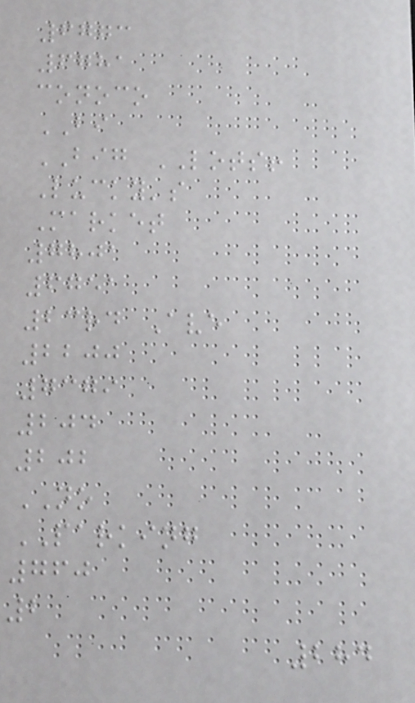6773
6781
conoco
BI
BIG LOTS!
Lucky's
Market
7801
6751
23rd Ave
2200
7379
204
202
NO
PARKING
760
2
284
